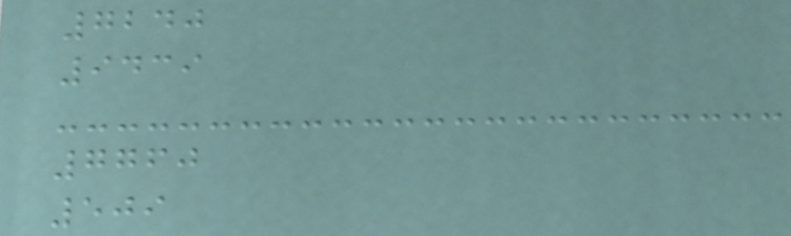7240
9439
7760
509
